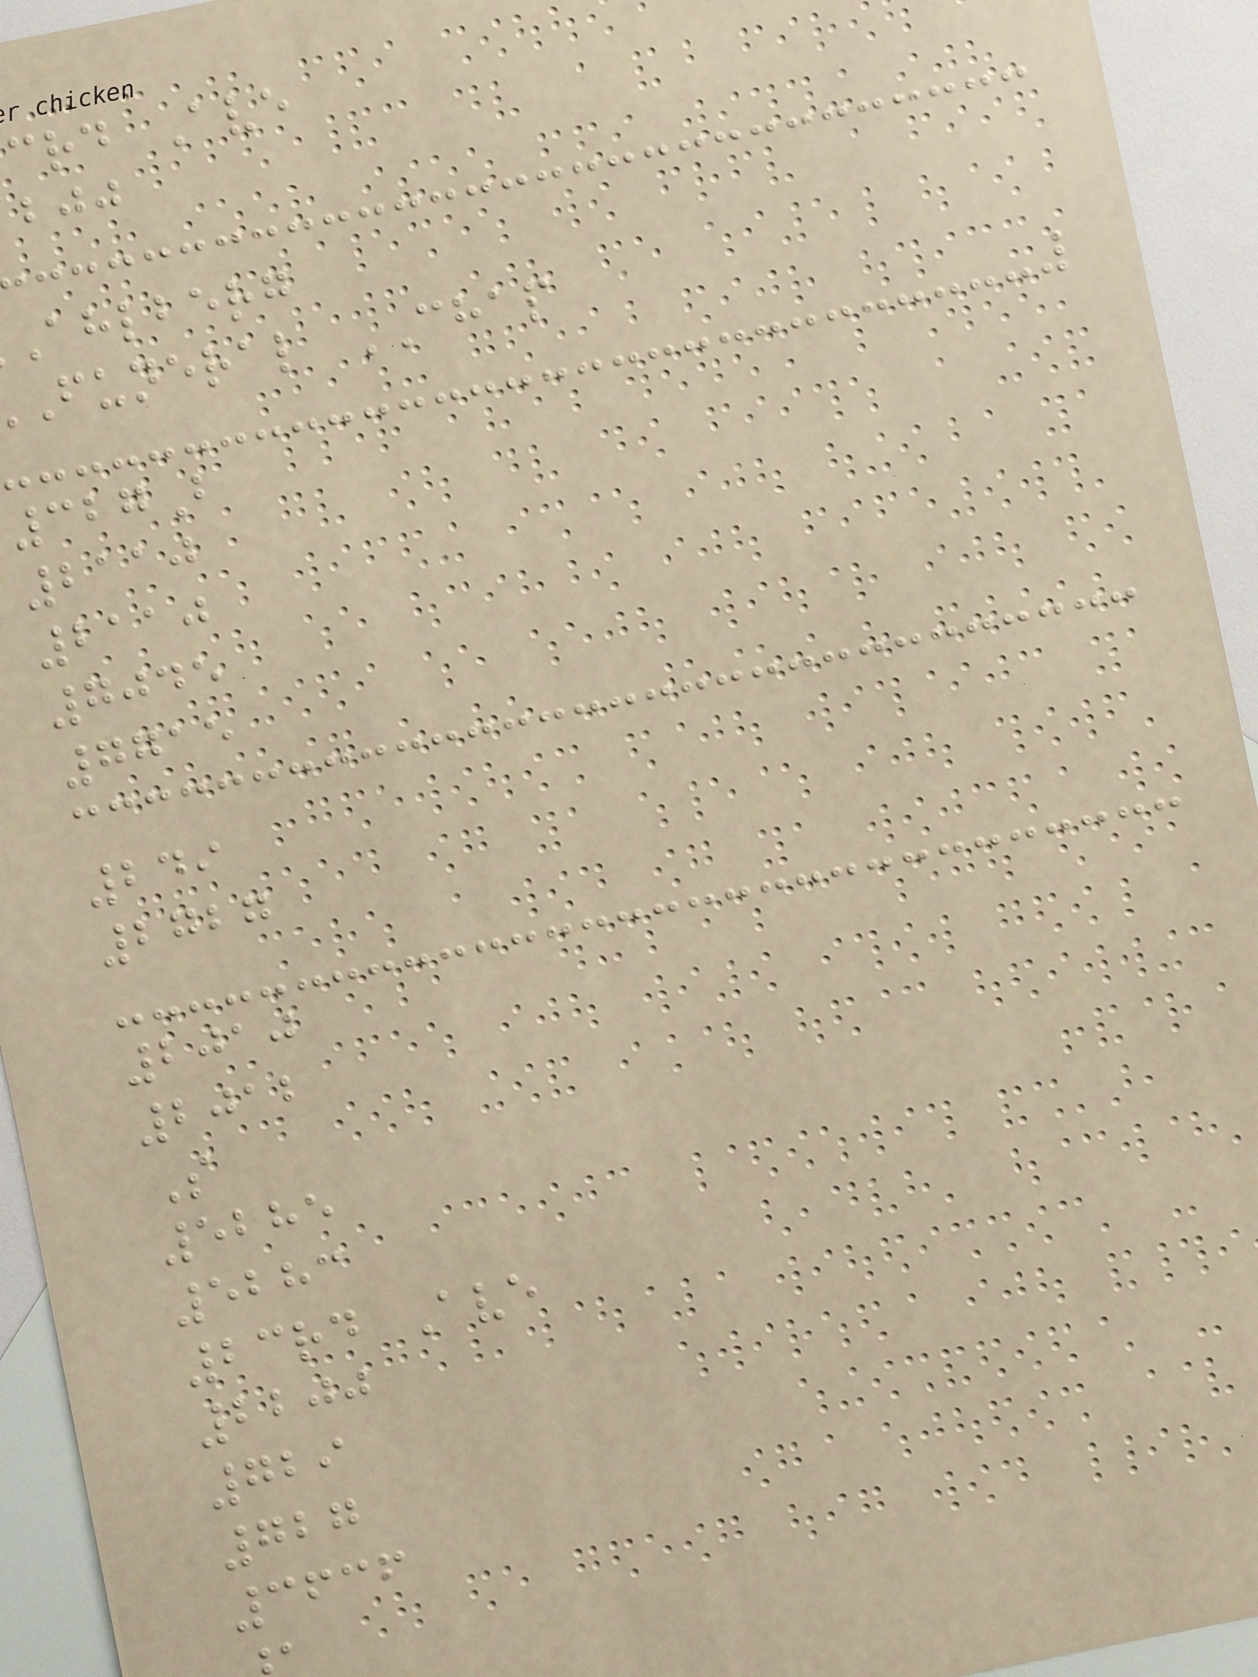crd Ave
ahlberg
funeral CHAP
327B
2110
2110
7045
7715
249
2727
2010
2012
S
5285
5283
23rd Ave
2200
729
727
3636
